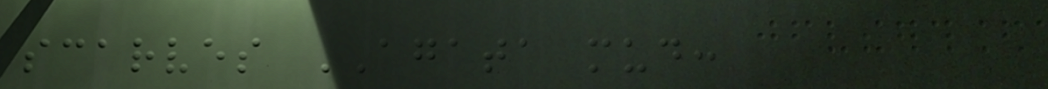scarves AGATA mud:
